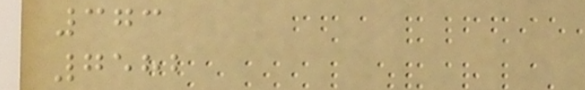373
7582
